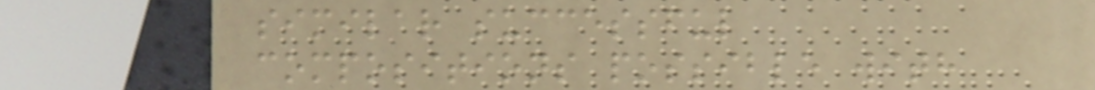similar successful
compositions possible with
